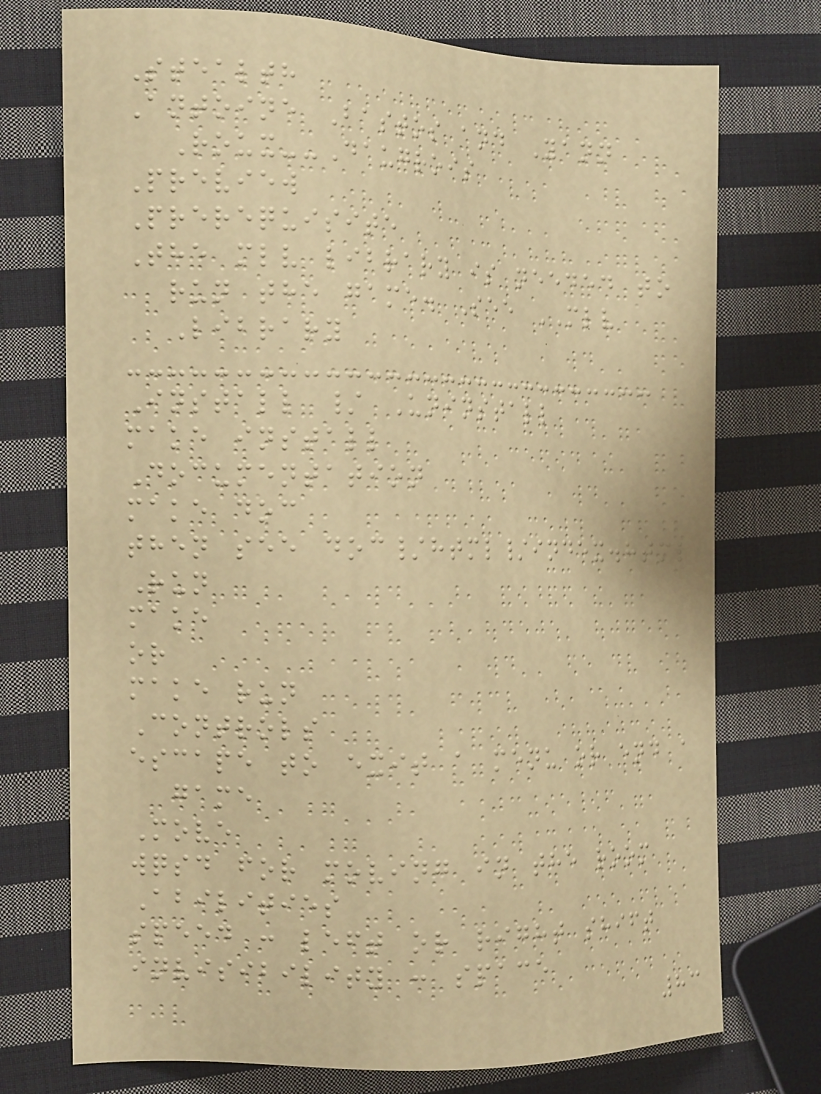Stealth
Antoine Bastos and Yann
Roux--Daugrois
Preview
Prerequisite
The mlv library is needed to
run the game. See MLV
Library
Install / Uninstall
make install
Documentation
make doc
then see doc/html/index.html
Run
make
or
make run
Controls
escape to exit a menu or end a
game
Move
wqsd for moving in the room
Abilities
speed : left or right shift
invisibility : space
83
